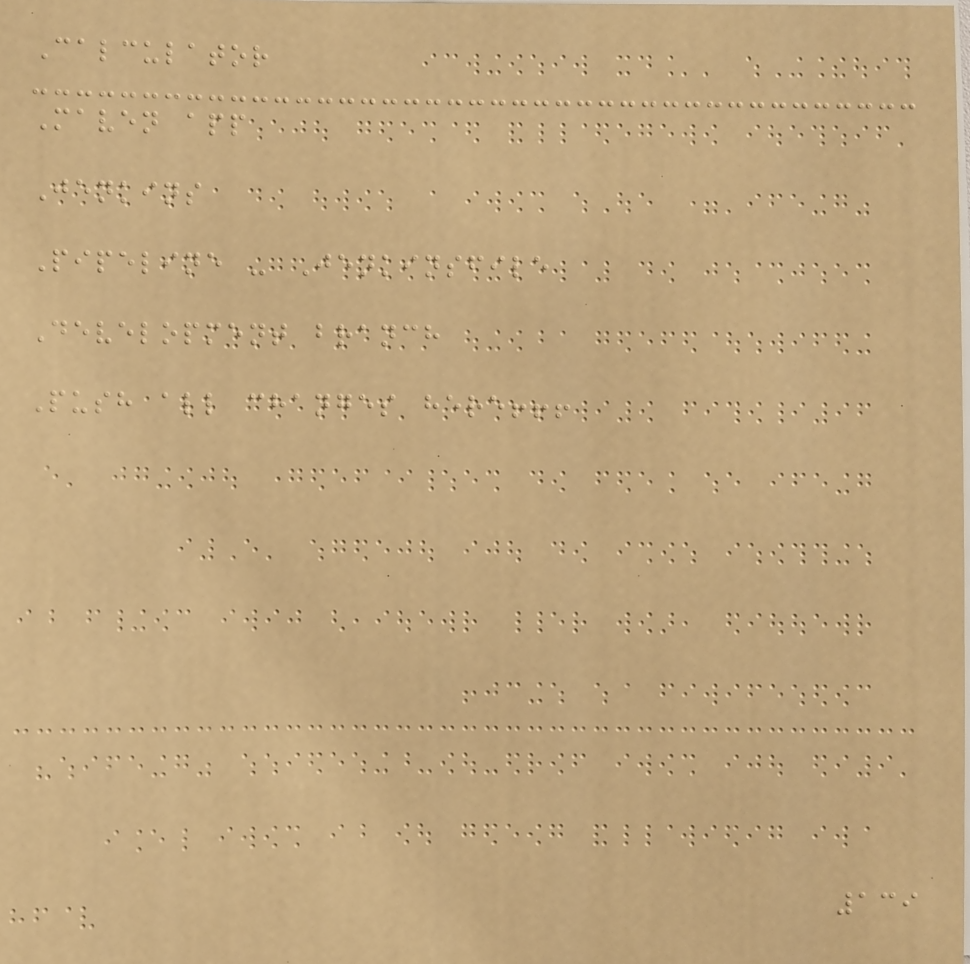Calculator
Maven app
Jenkins
Pipeline - Jenkinsfile
Development branch
Push all changes here!!!
139
